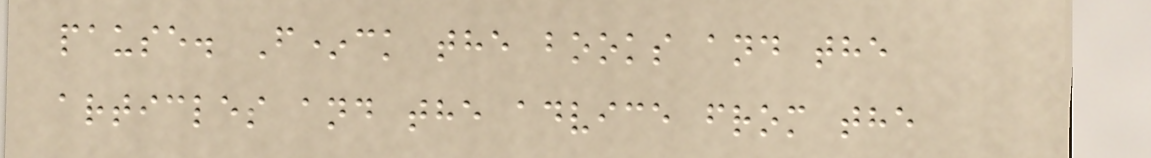pause. F*ck the books and the
articles and the advice from the
